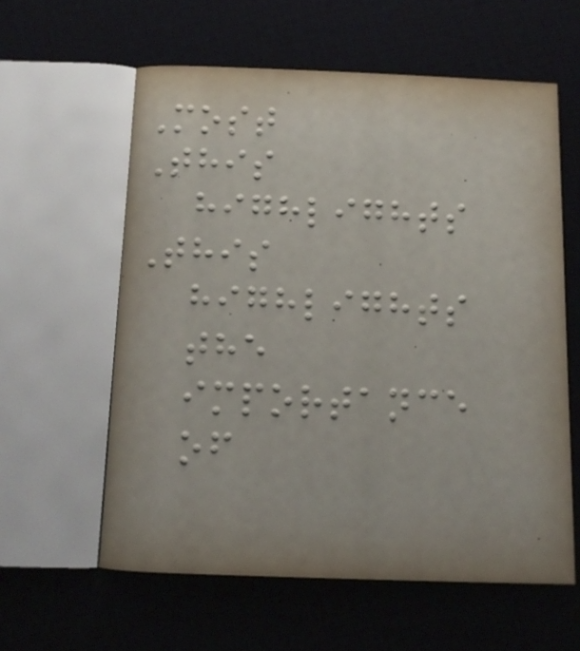Most
This
highlights
This
highlights
the
importance
of
